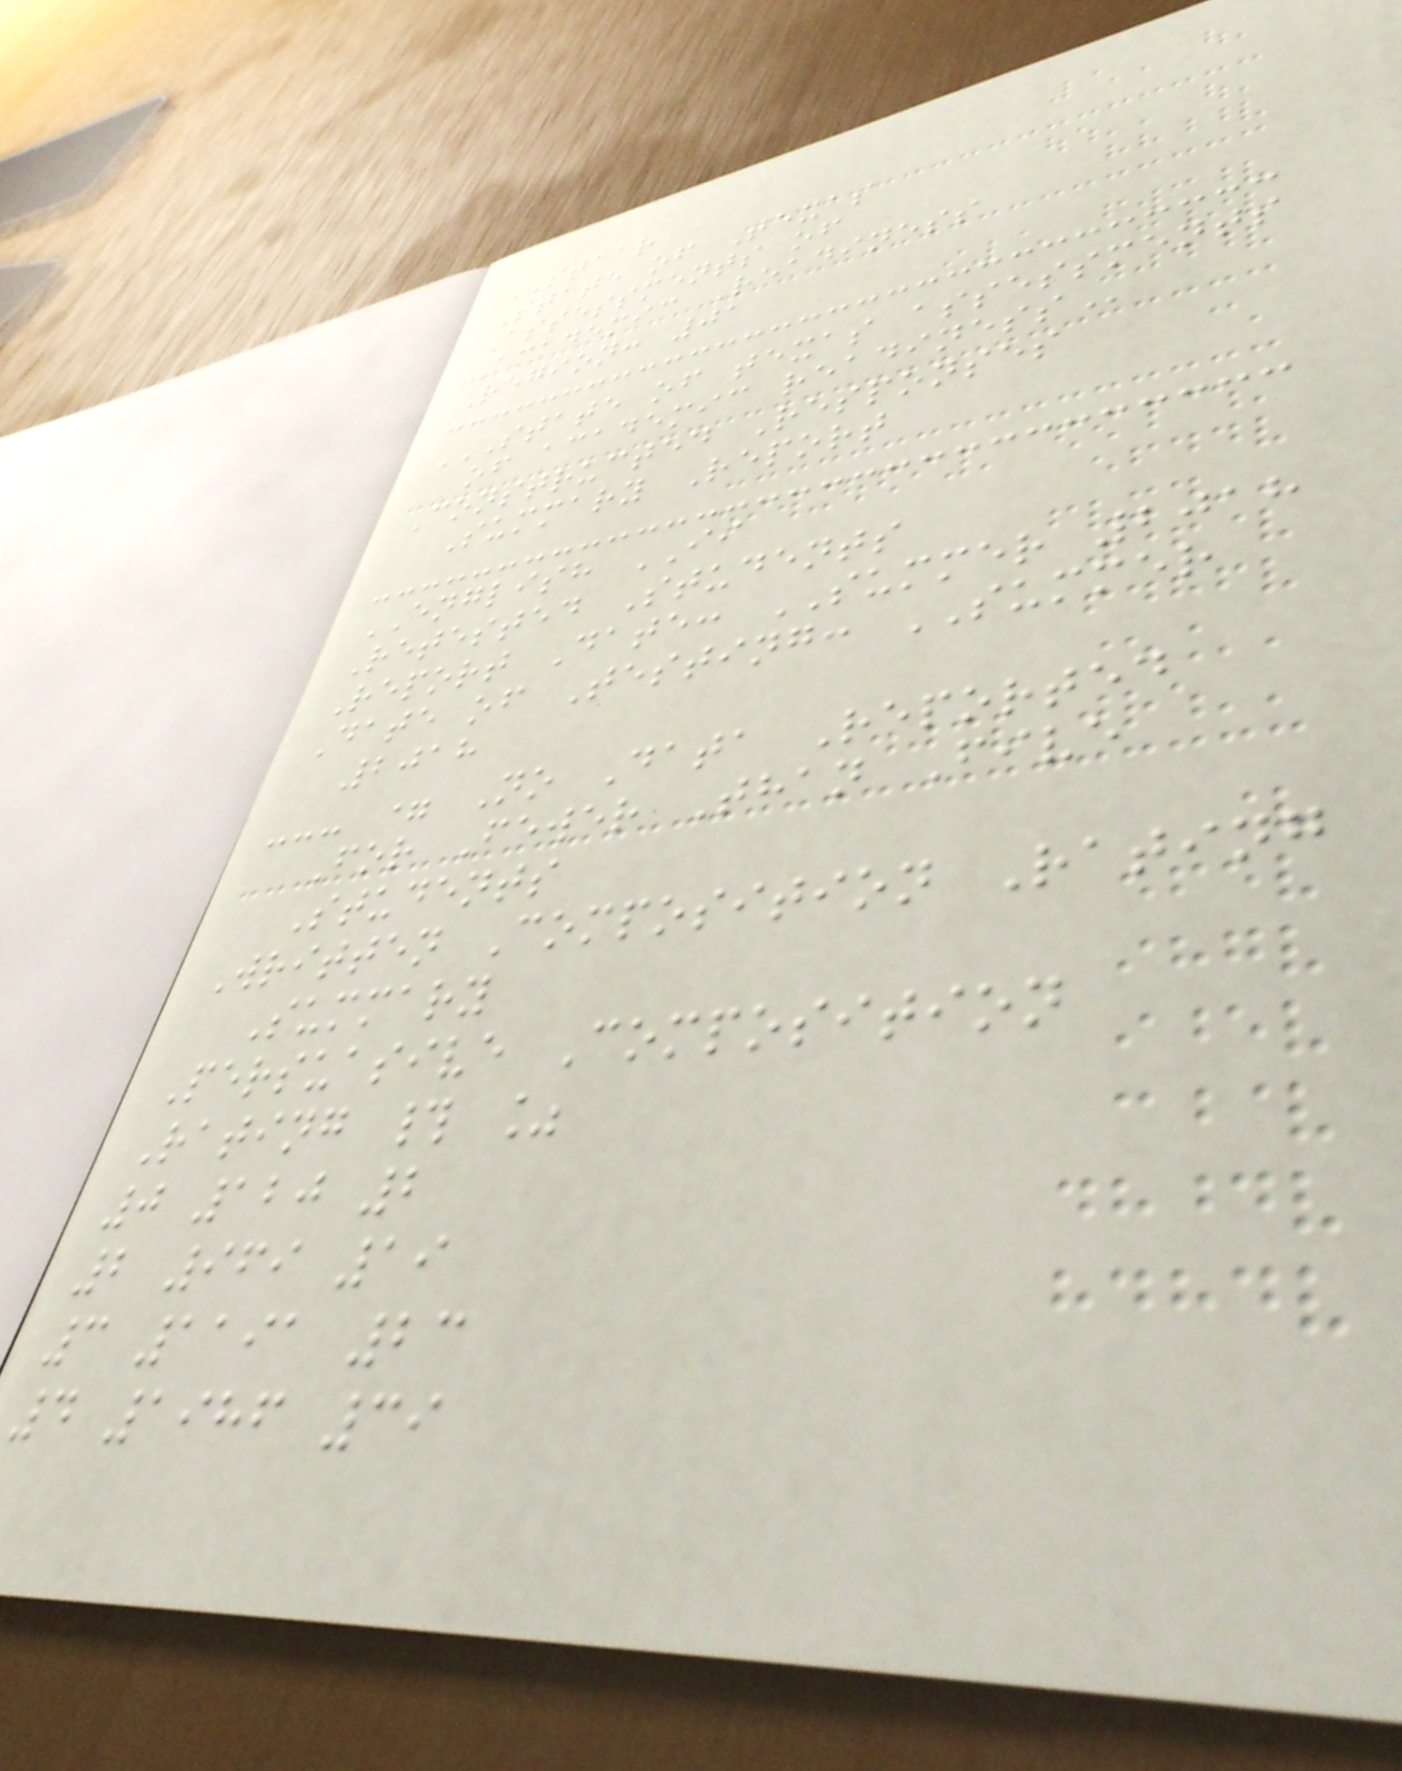STAAR
State of Texas
Assessments of
Academic Readiness
Region: 01
STATE OF TEXAS ASSESSMENTS
OF ACADEMIC READINESS
Constructed Responses
Summary Report
ENGLISH II
Retested Students
Report Date: SUMMER 2018
Date of Testing: SUMMER
2018
--- = No Data Reported
For Fewer Than Five
Students
Written Composition Rating
Summary
Persuasive Composition
Rating # %
0 120 2
2 969 19
3 1191 23
4 1986 39
